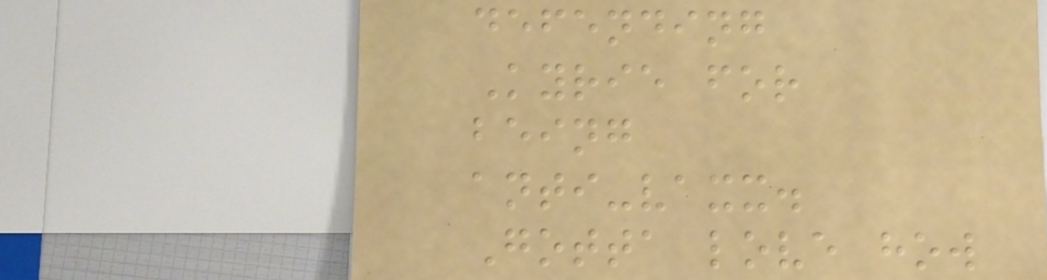defending
Kyrie for
being
anti-vaxx.
Gotta love how
